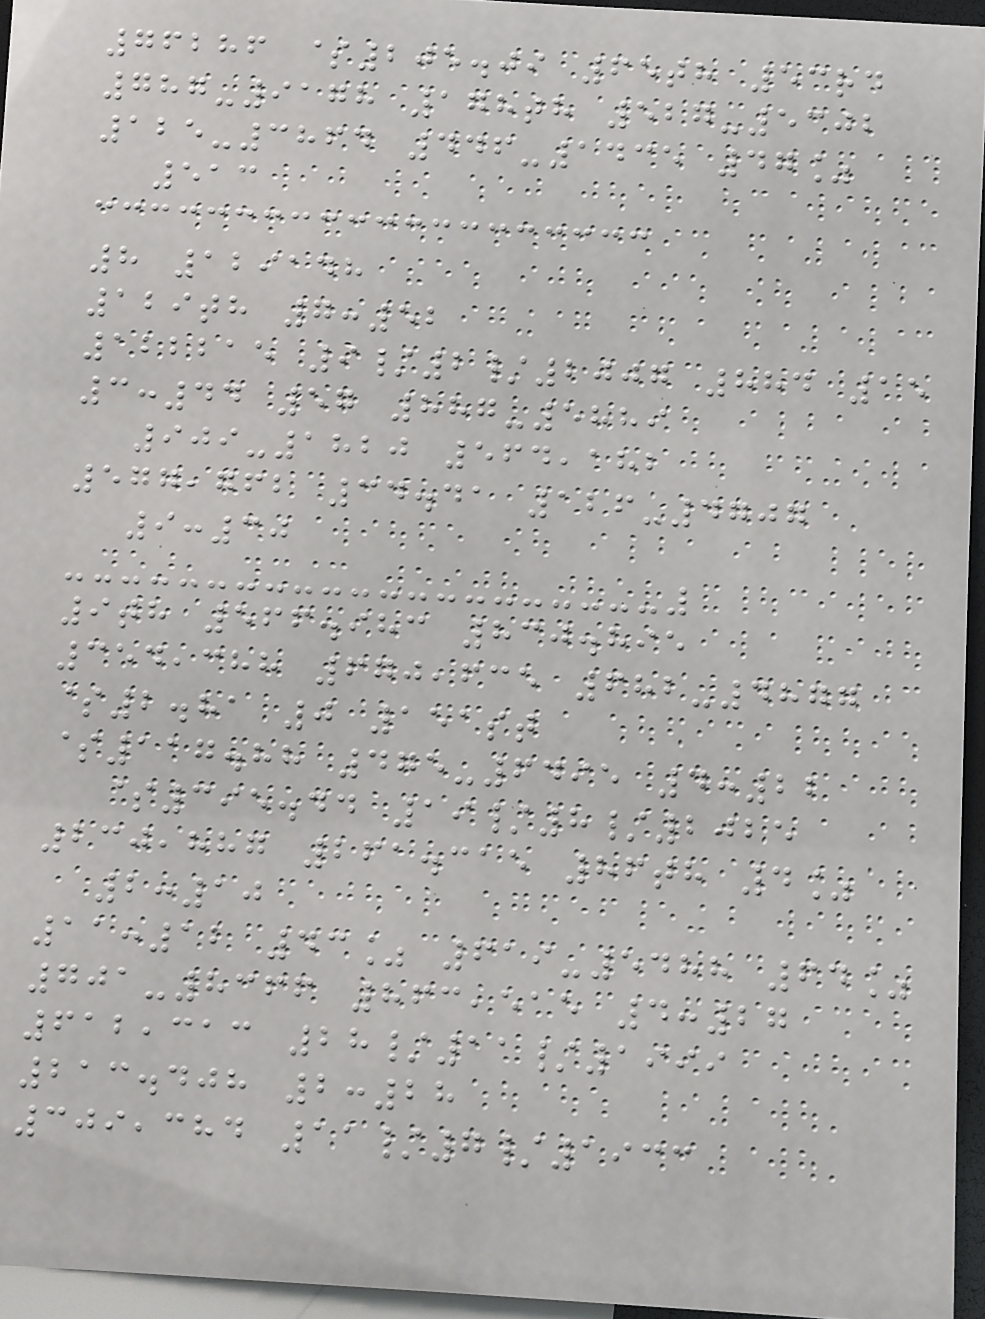76286 $205.09 65th 53rd
787-9178 178th 527-5302
125-3864 446-1435 47%
513
8 129148
129th 7:52
122215 9/2/2007 884 15
3:44 57 887-5889
909-1820 564,182
577,762 34.41 126-4707
9:30
9th 566.983 830.895
354,388 670,635 682-4877
$2.81 0 151st
$117.88 475-6495 4:22
$395.44 19/8/2025
230,887 261.315 86th 4%
2:10
11:12 43% 619-5488 64%
701-8366 863,515 4:27
612,313 28/11/1999
213.408 2:28
309,384 11/7/1933
